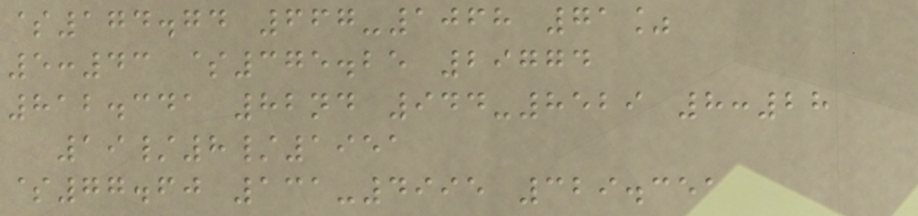$174.74 667-1068 71%
5:43 $375.25 29774
812.341 82nd 944-8529 8:28
19/8/1951
$77.60 131-4995 329.351
